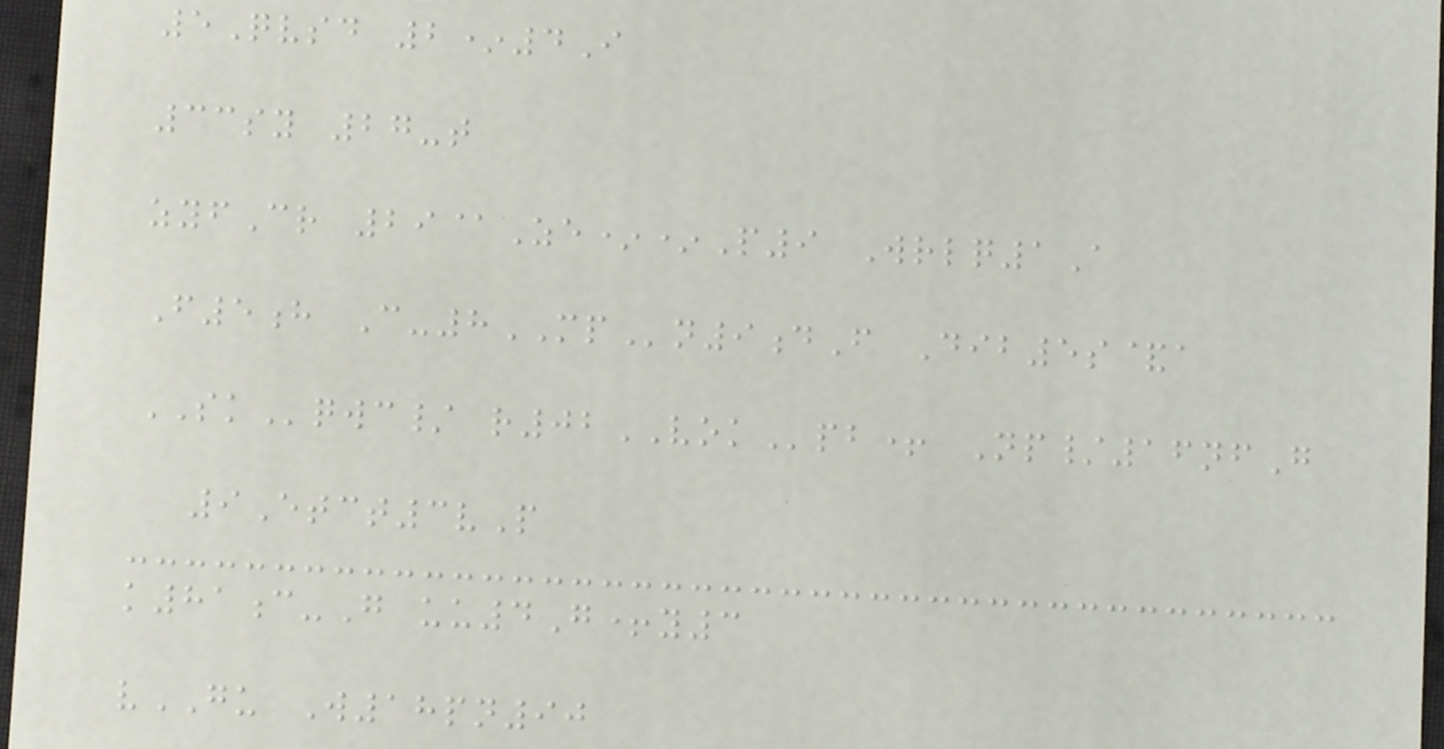5Qvsd 2*4I
33sy 27-t
zyfCr 29@Ze**P9 Wrlq1A
F5h C-8MPn9dF Dib5s&a
SKqwc/ r02VOKpb+ Np/16nfG
9Etct3vP
k81c-G uu4G+y3
vGU W18pn90
